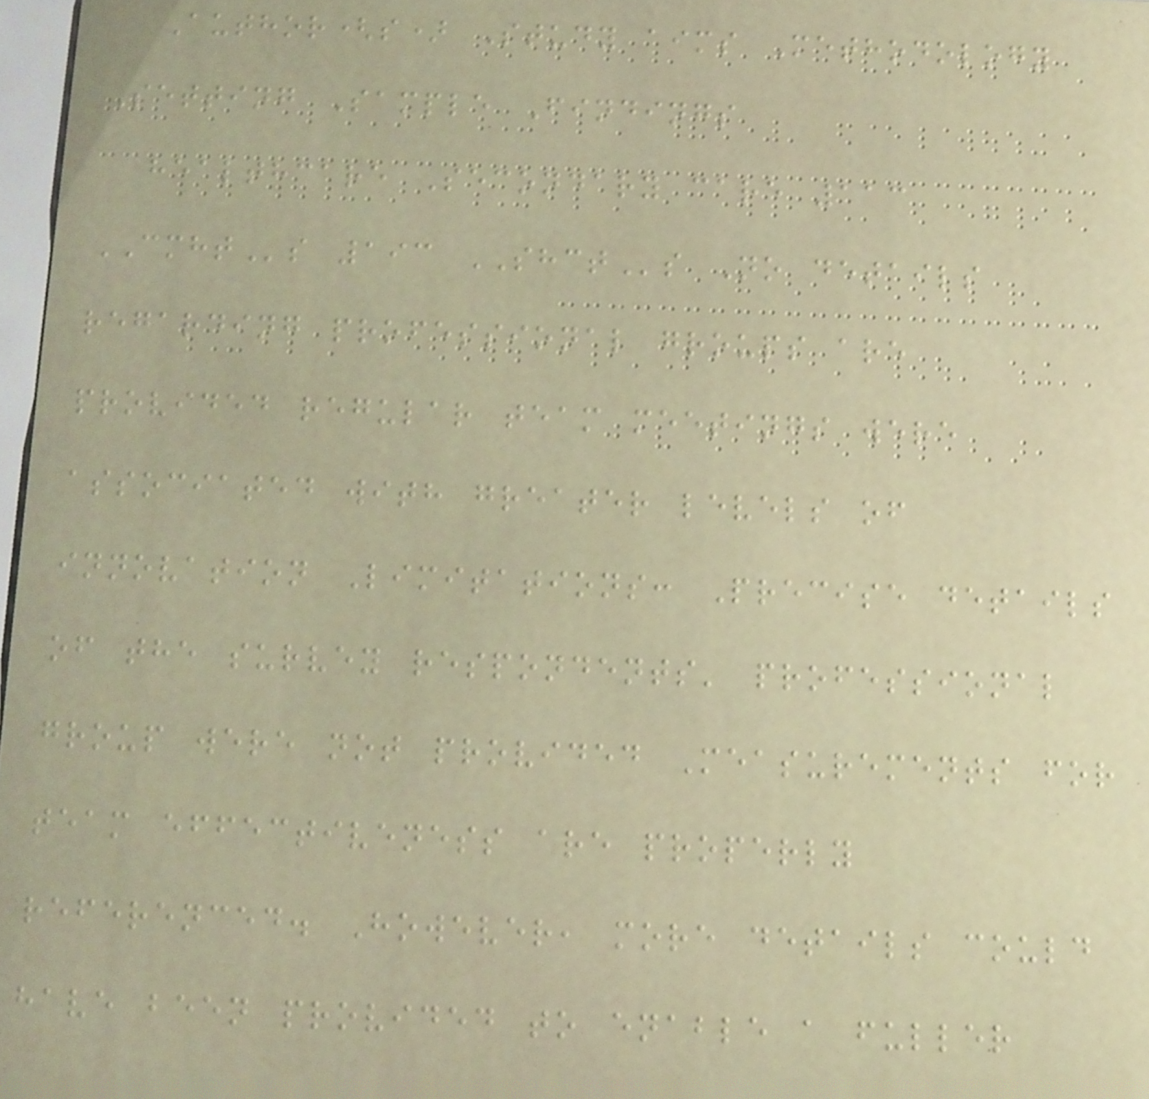Author(s) Study aims Methodology
Setting Sample Findings
healthcare Secondary care 113
CMHTs 193 SHCTs No details
regarding professional groups are
provided regular team meetings were
associated with greater levels of
innovation Limitations: Precise details
of the survey respondents' professional
group were not provided Measurements for
team effectiveness are properly
referenced. However, more details could
have been provided to enable a fuller
